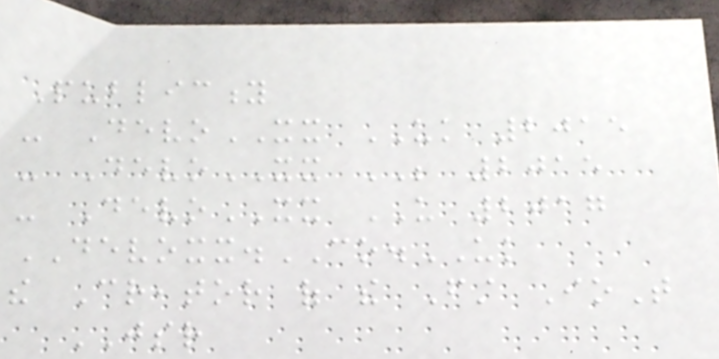Publicity
- DevoXX UK 2015
- DevoXX BE 2015
- DevoXX US 2017
DEVOXX.CO.UK
the Creator of the First IoT
JSR
